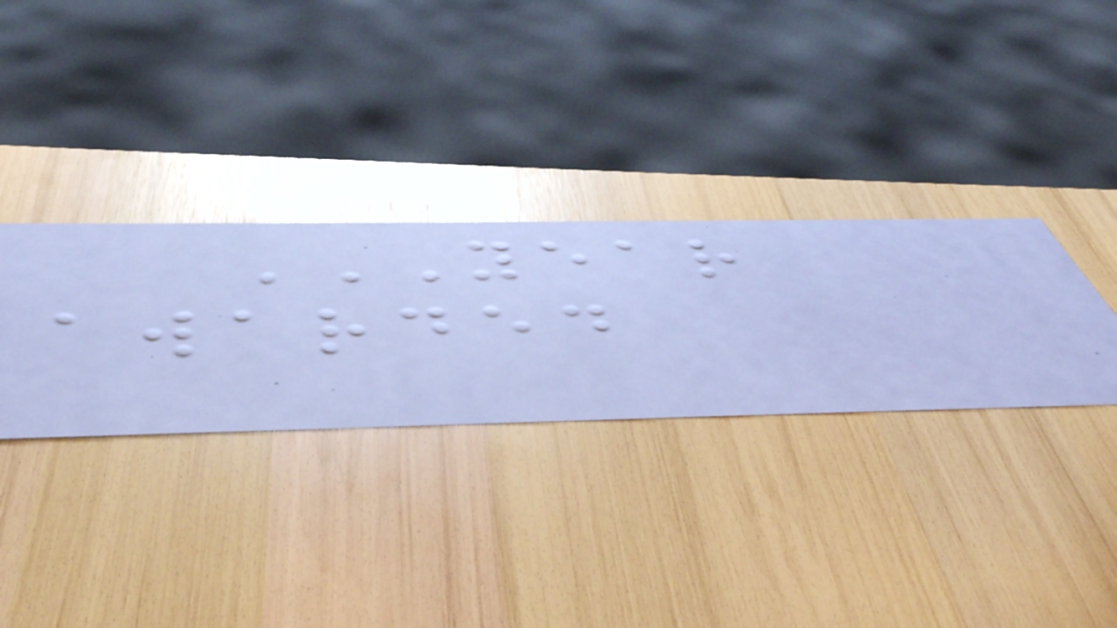YEAR
AWARDED
